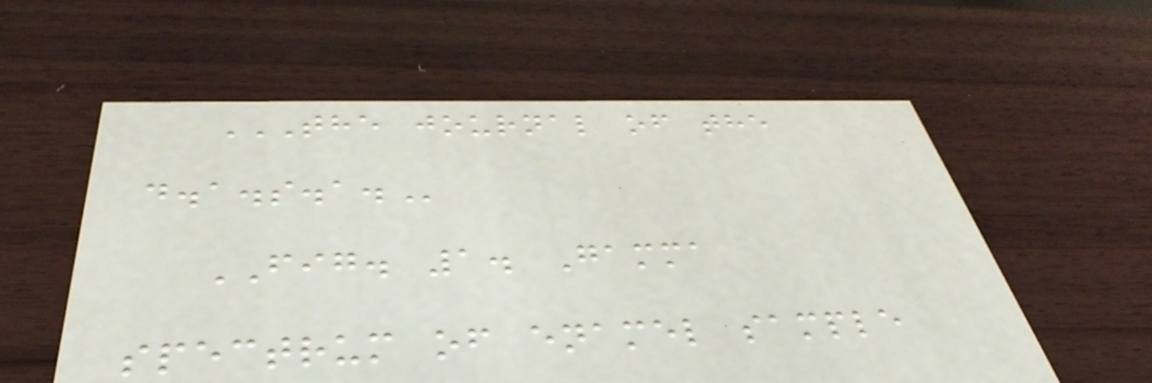THE JOURNAL OF THE
D.A.S.A.
FIG. 1. Gamma
spectrum of enamel sample
